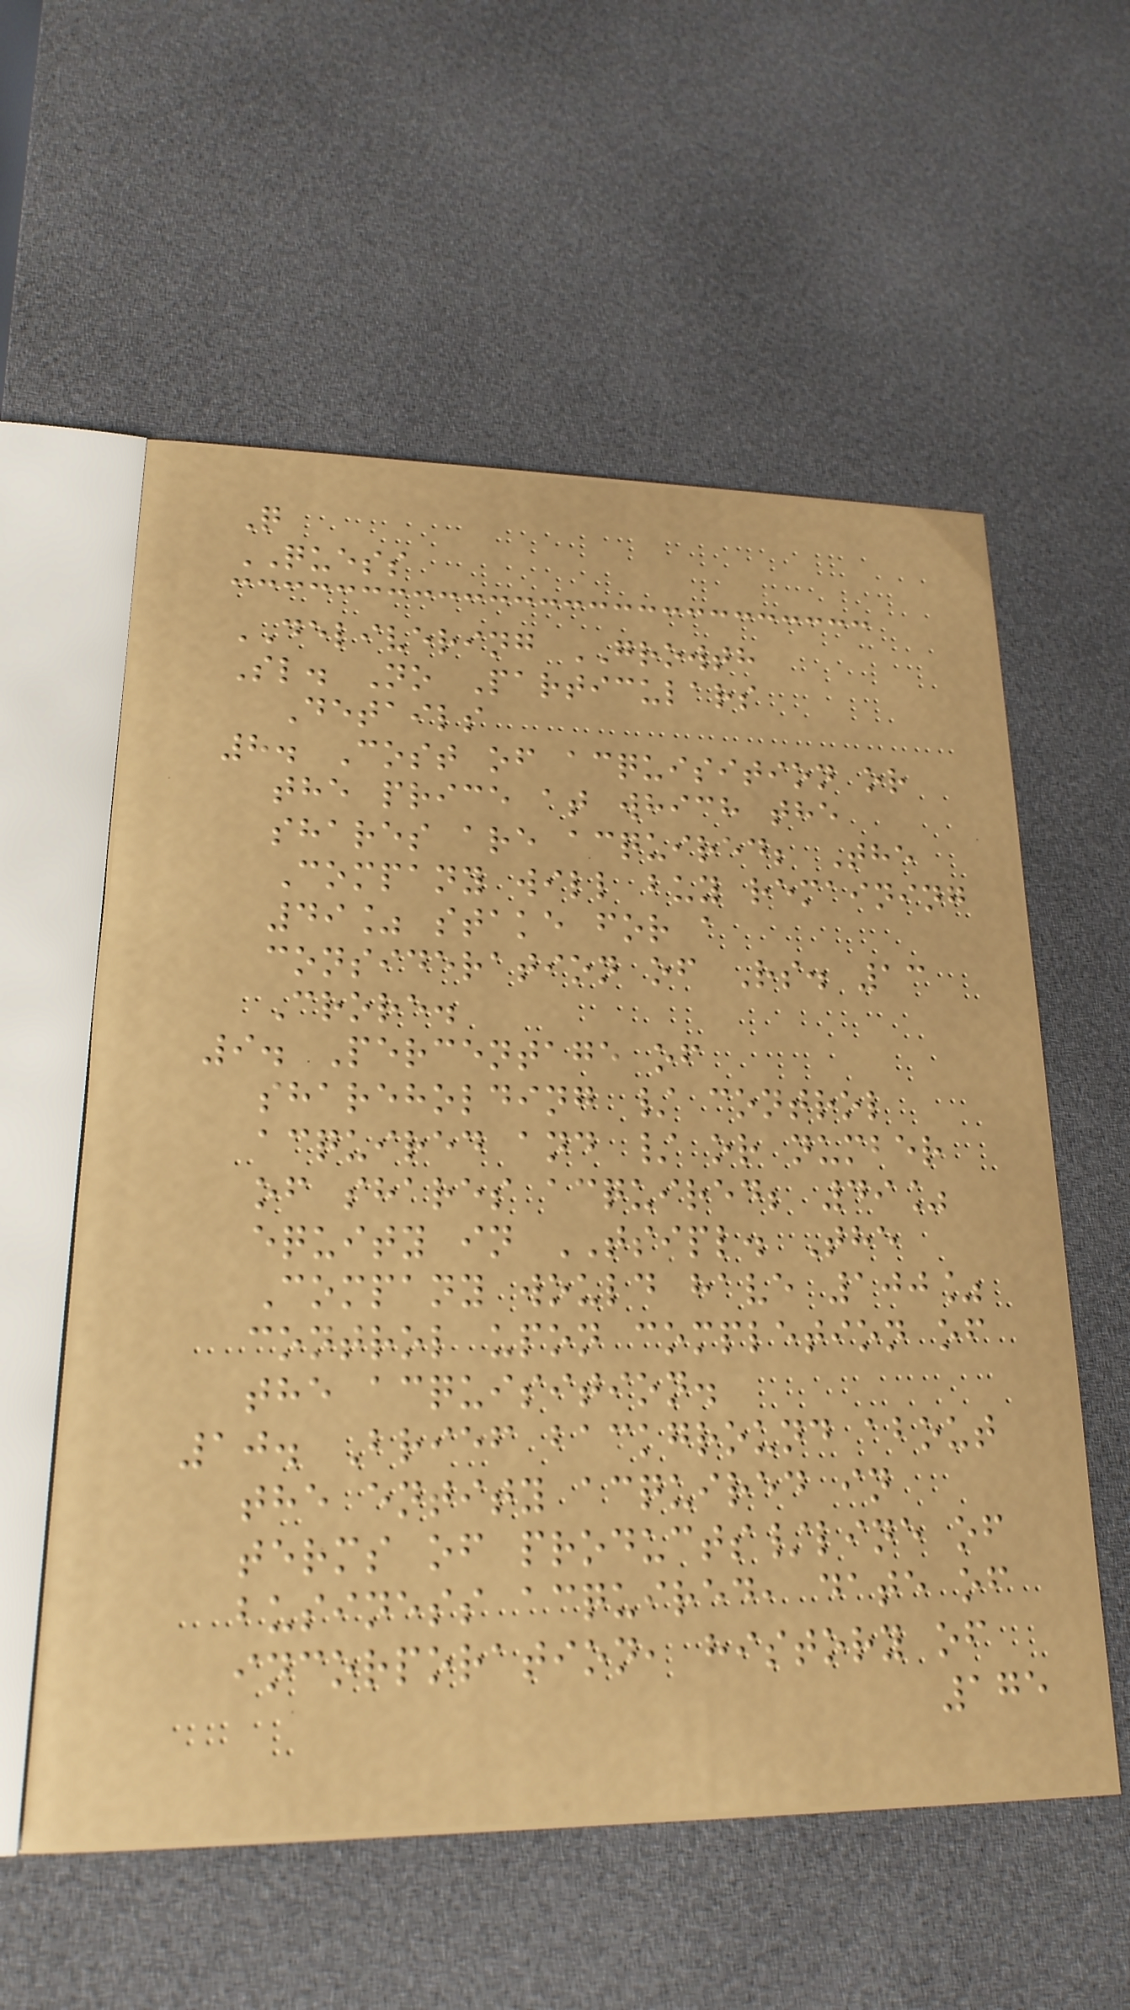Q
QUESS
DELIVERING GROWTH
Sl. No Particulars
Details
8. Cost of acquisition or
the price at which the
shares are acquired; The
Company will buy remaining
49% stake for a
consideration of Rs. 13
Crore.
9. Percentage of
shareholding / control
acquired and / or number
of shares acquired; 49%
equity in TSIPL. The
Company would have 100%
control upon completion of
the acquisition.
10. Brief background about
the entity acquired in
terms of products/line of
business acquired, date of
incorporation, history of
175
